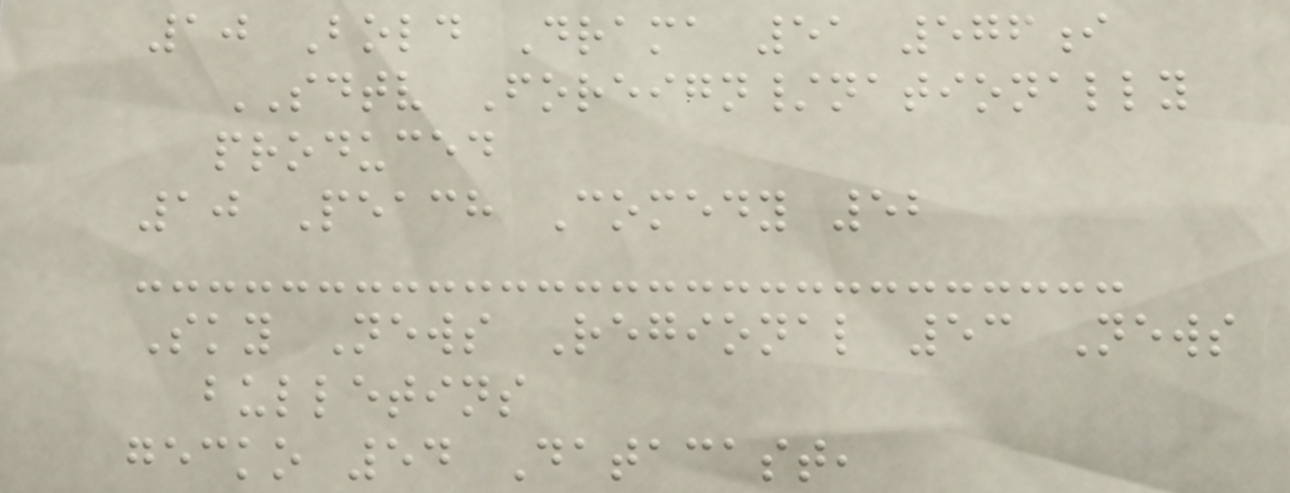10 Bold Drama 51 576i
SDTV Foreign/nationally
produced
10 Peach Comedy 52
Sky News Regional 53 News
bulletins
gecko 54 Datacast,
